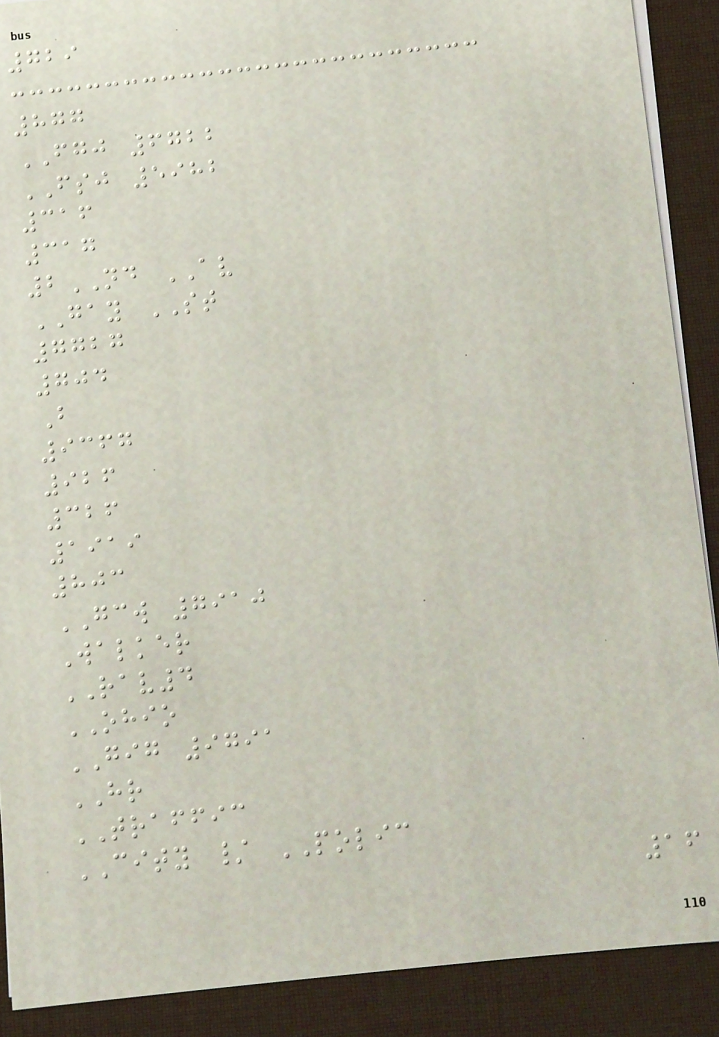729
877
FGJ 6722
FSJ 5982
316
317
2ND AV
GAY ST
7727
704
B
9367
926
326
1919
803
GCW 7910
Walker
RAV4
OHIO
GIG 9791
HR
TRAFFIC
CITY / POLIC
16
